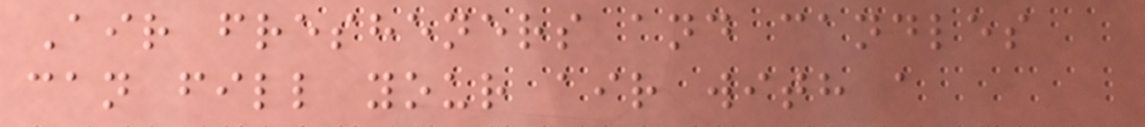Air fresheners and candles
can fill your air with a
